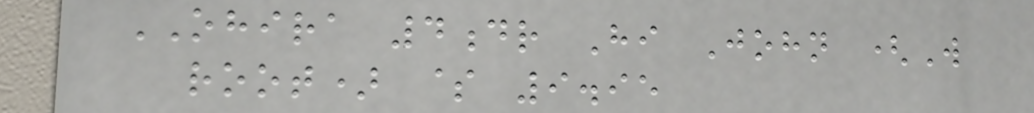OHIRA 4dr Hi John (W
root) $ 9.95
